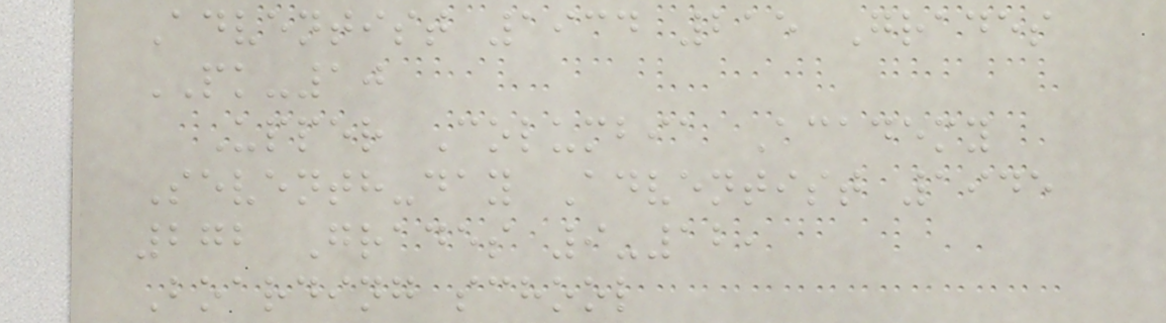Adventist 1934 215 Grades
PK-10
Upper Columbia Academy
Seventh-day Adventist 1945
272 Grades 9-12,
Boarding school
